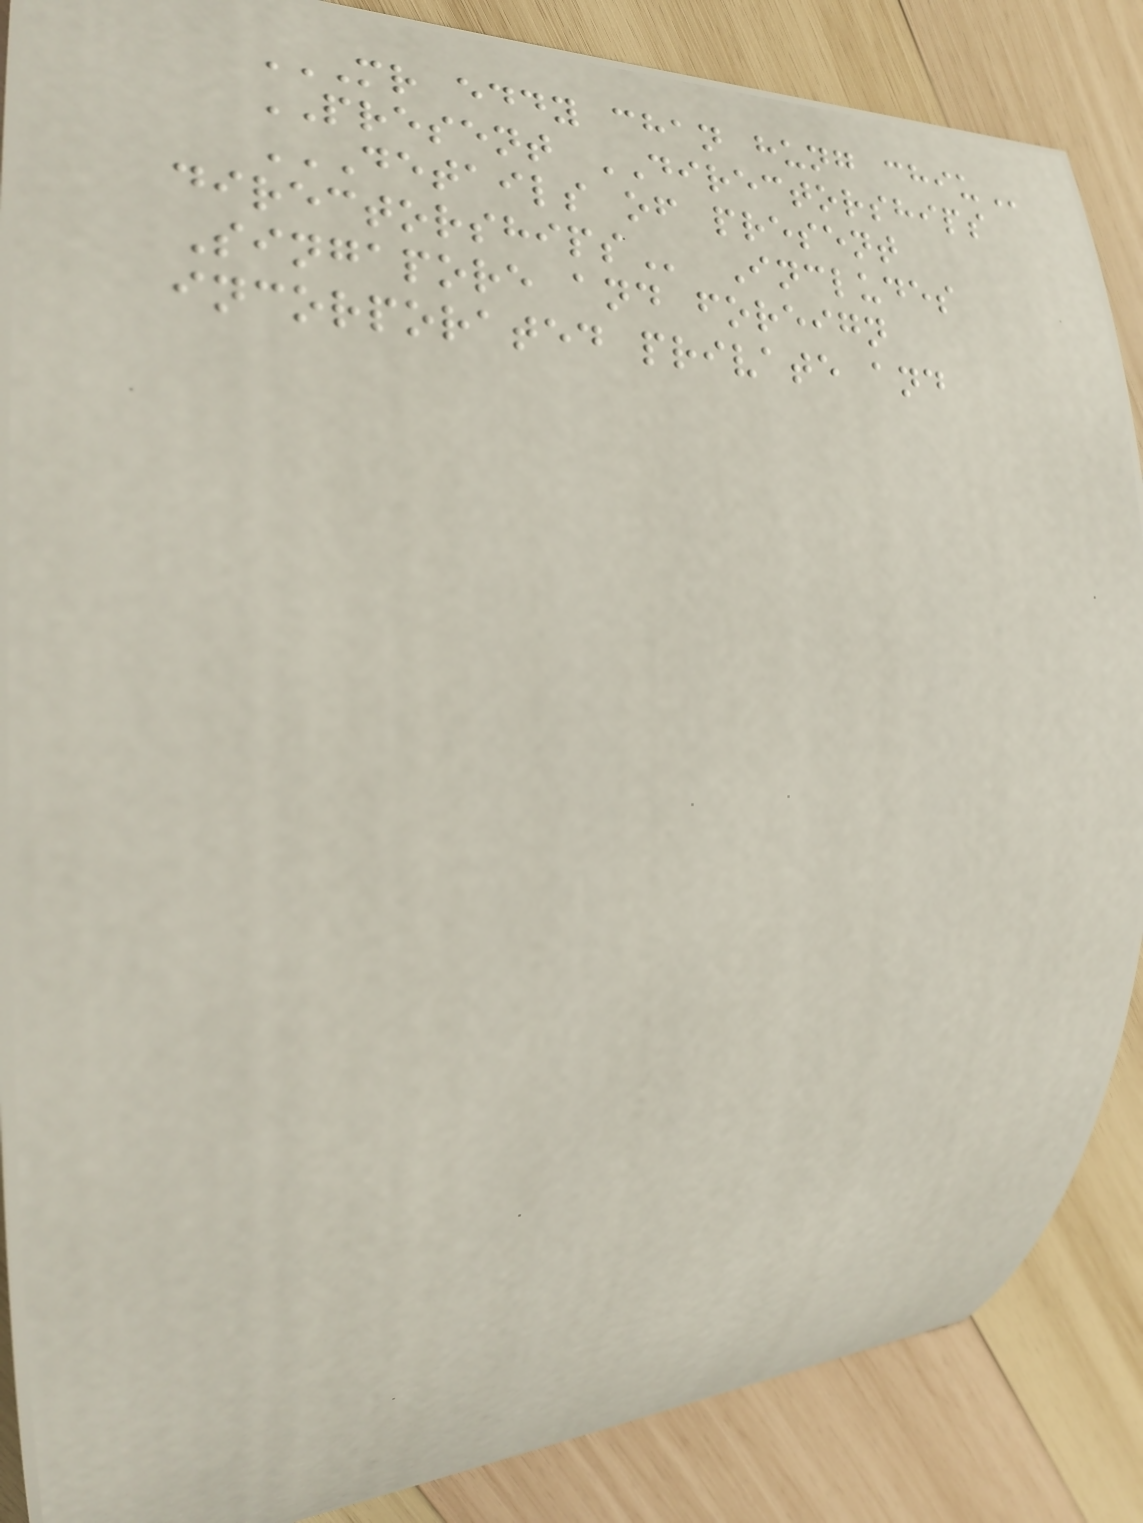MR EDDY CHAN HUNG CHIU
PRESENT DIRECTORSHIPS
DETAILS OF PRESENT
DIRECTORSHIPS Includes
Singapore and foreign
incorporated private and
